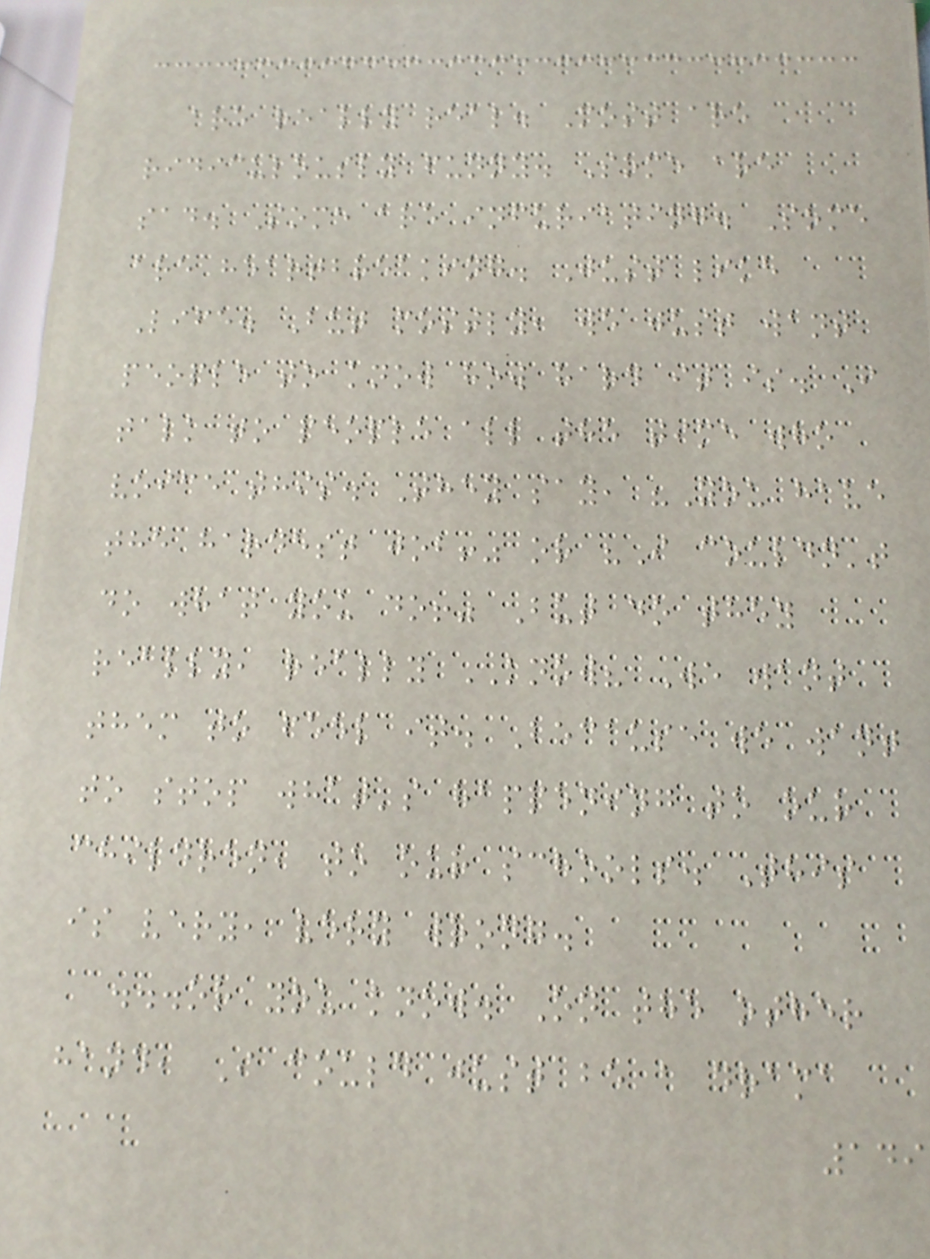are really real. Most are
ridiculously funny. Some are
sad. Some are infuriating. Some
are heartbreaking. Just like
Life. But mostly, we just want
people to know how hard it is. I
talk to people all the time who
voice this. They say, "You have
the hardest job!" or "I couldn't
do what you do!" But do they
really, really KNOW? We want
them to feel it. Because we want
to stop what's happening to our
children, to our schools. This
is very, very wrong.
...or you know. On the other
hand, I could just be a drama
149
